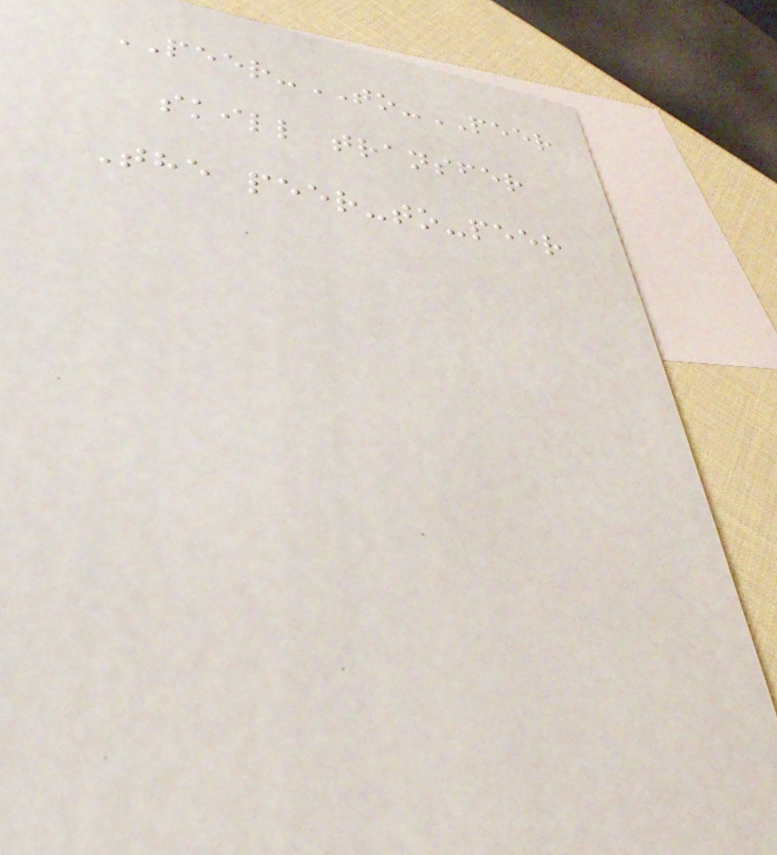PEER-TO-PEER
skill transfer
The peer-to-peer
